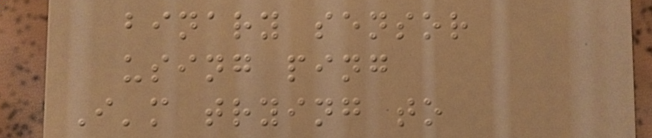binary sensor
using ping
I'm trying to
